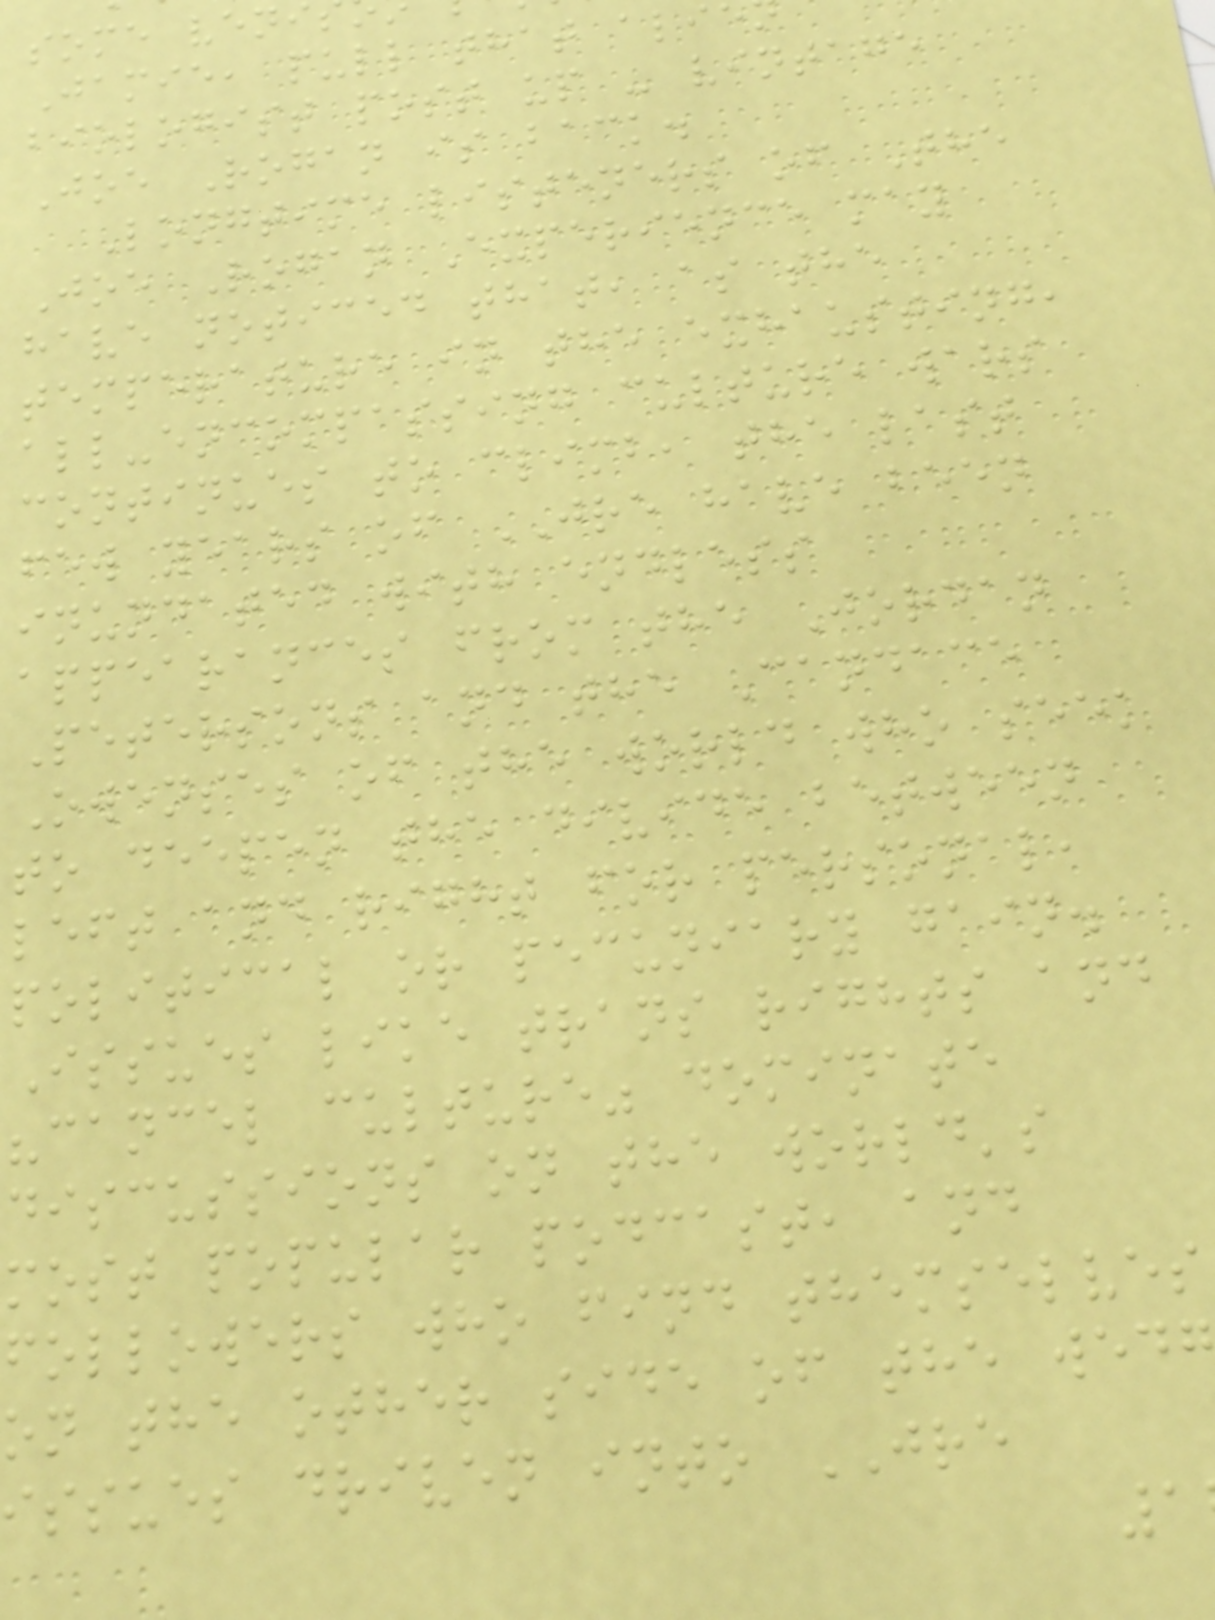some veni
Jamie, pull that ali
biologist post up - vintage
Joe Rogan is back.
Longtime listeners of The
Joe Rogan Experience may
have noticed that, as the
temperature in the exhausting,
all-encompassing culture wars
continues to climb, the last
few years of JRE have been
inundated with endless
appearances from the Jordan
Petersons and the Candace
Owenses of the world who seek
to deepen the divide between
left and right for personal,
political or pecuniary gain.
Issues like trans rights and
"cancel culture" dominate
discussions on the world's
most popular podcast, and
followers who find themselves
on the other side of the wed
issues driven into JRE
